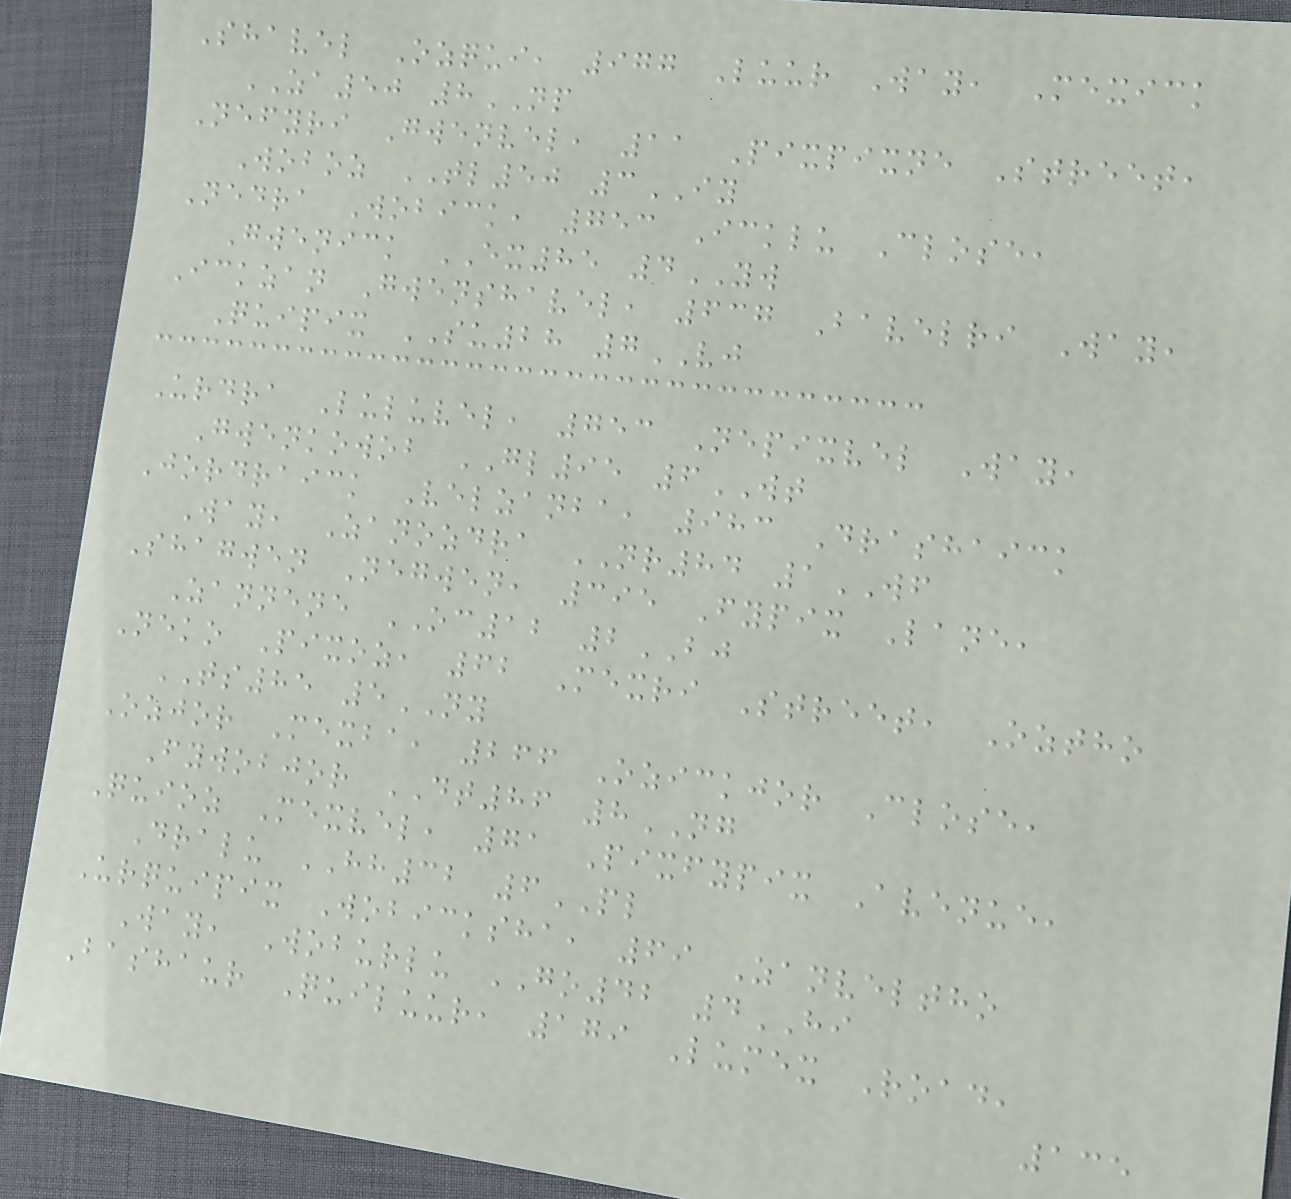Shavel Ozqui, 977 Luur Way, Mexick
ZA50 8NP
Nefyri Gwenvel, 11 Pixpixne Street,
Woboz TL50 3IY
Nedra Wobick, 753 Icklu Close,
Gwenick EX85 4YW
Ickzan Gwenshavel, 637 Bavelri Way,
Quipix SU28 7VJ
Urdra Luluvel, 753 Nepixvel Way,
Gwenkowob GL95 6WT
Jordraick Velzanba, 983 Drashaick
Way, Zanozdra NR84 1WF
Shagwen Negwen, 395 Fypix Lane,
Zannene OC12 2BJ
Neko Pixoz, 62 Mexri Street, Oztho
TS85 5NY
Ozjor Mexba, 266 Ozickjor Close,
Fywobjor DT86 8NG
Quioz Mexvel, 71 Pixfypix Avenue,
Dralu HH32 6PL
Urquipix Wobicksha, 69 Zanveltho
Way, Woburlu GO42 4HI
Bashaur Quiluur, 179 Lumex Road,
135
